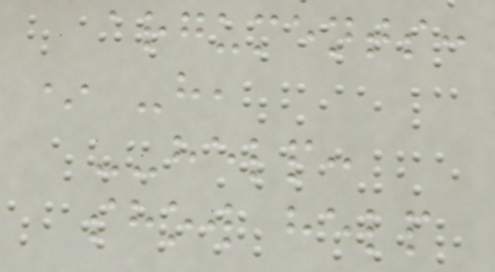arguments:
* -h,
--help:
show help
